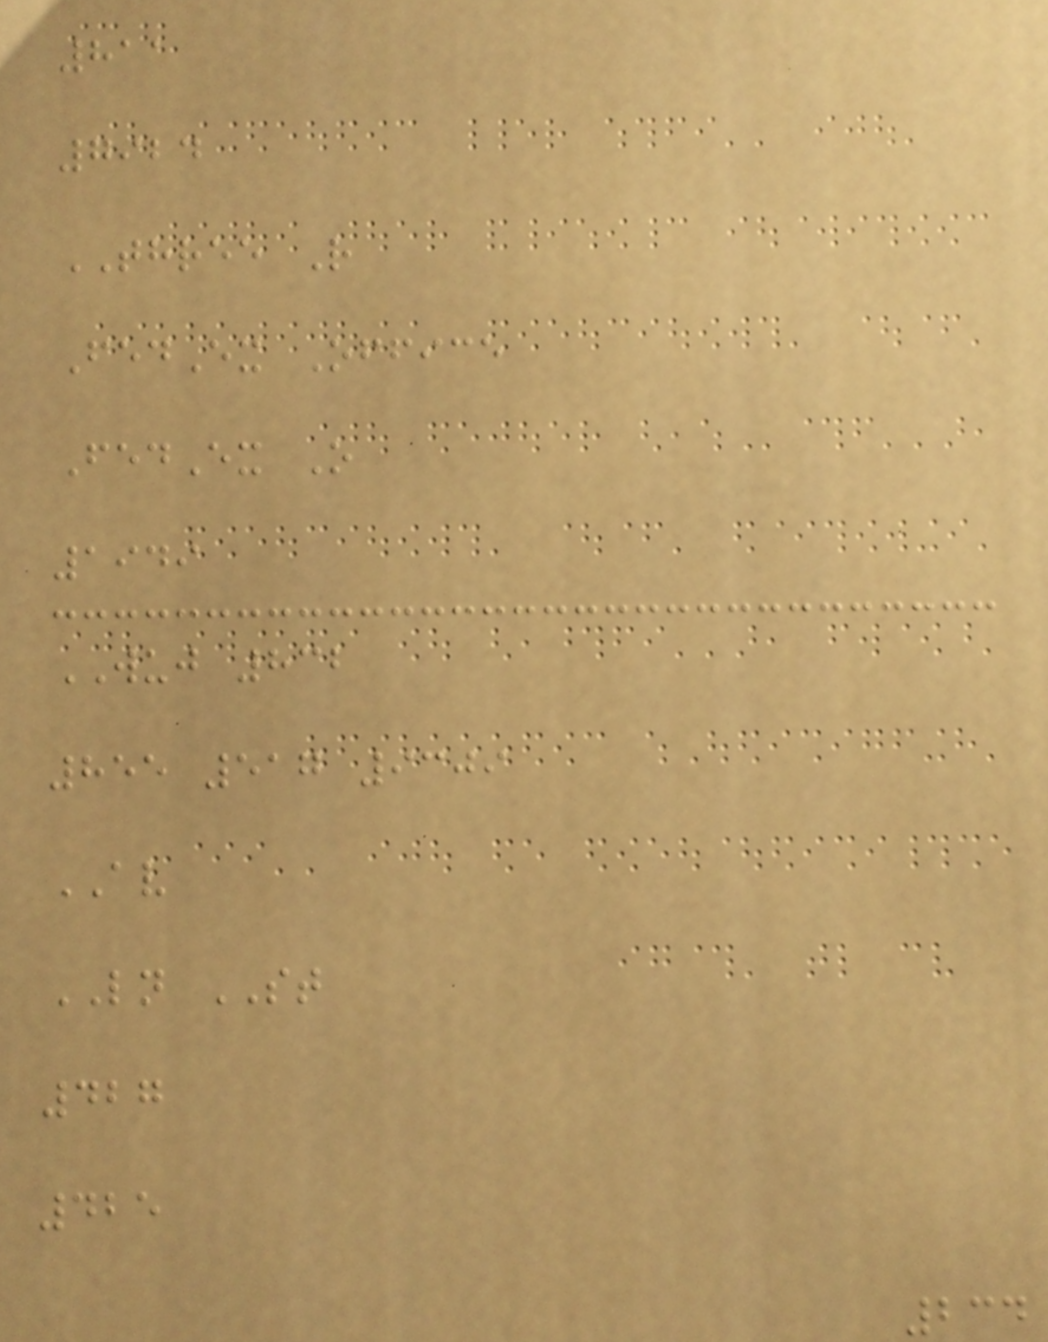811
7924
THREE R
FedEx Office
FedEx O
1949
WUJ 832
855 517 9309
AV
LN ST
427
425
234
